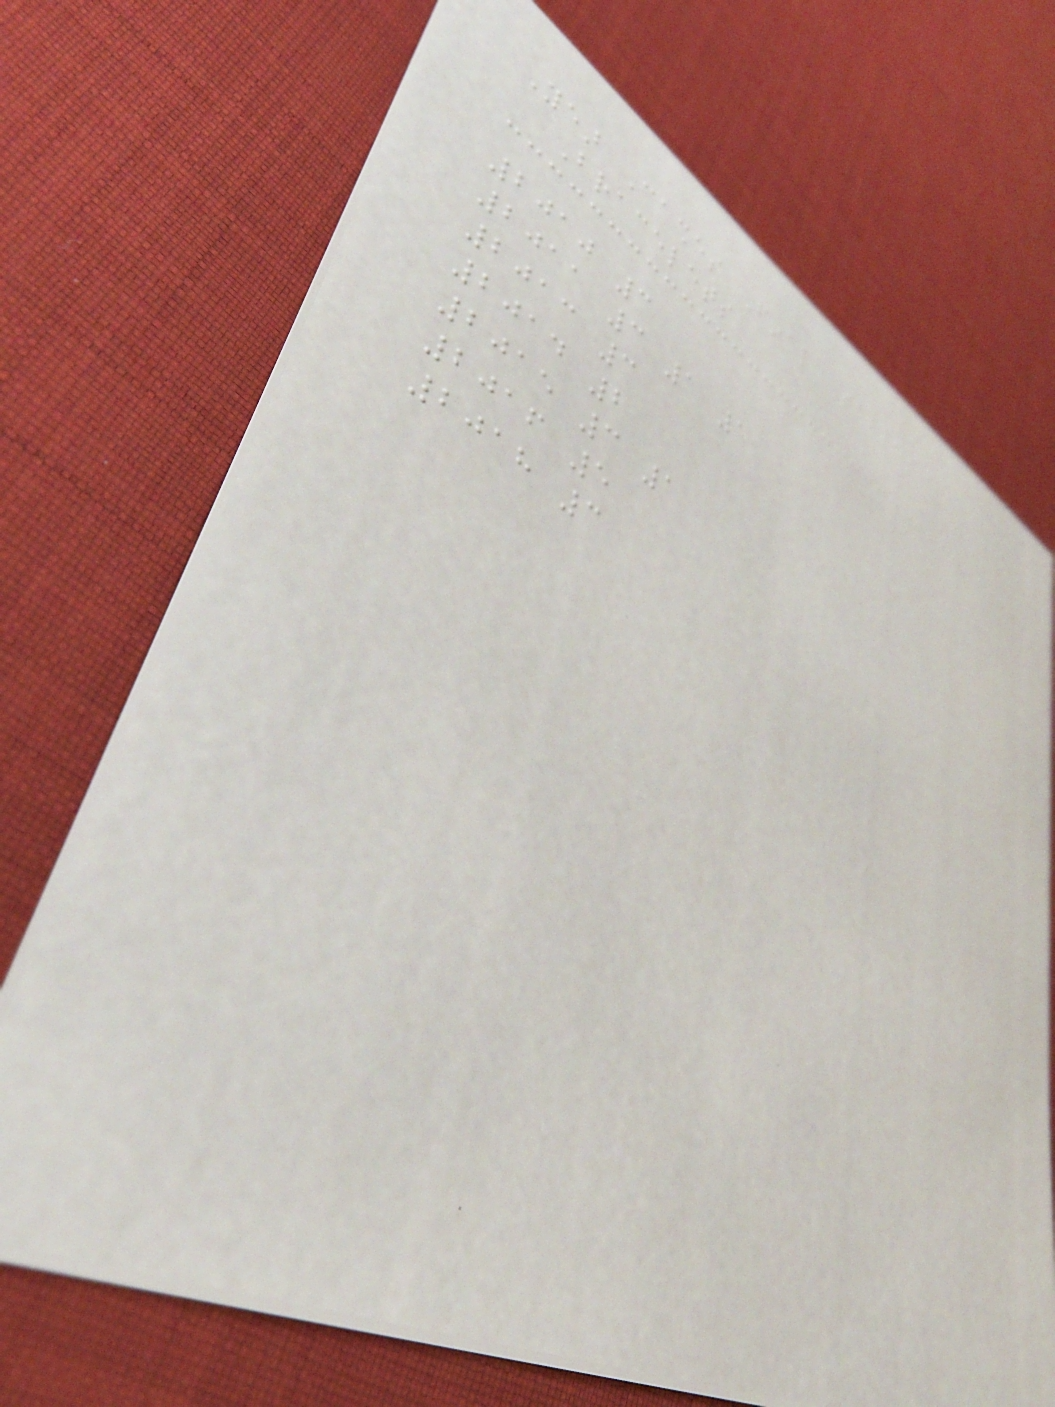Year Cashes Final Tables
Bracelets
2010 3
2011 3 1 1
2013 3
2014 2
2015 3 1
2016 5
2018 3
